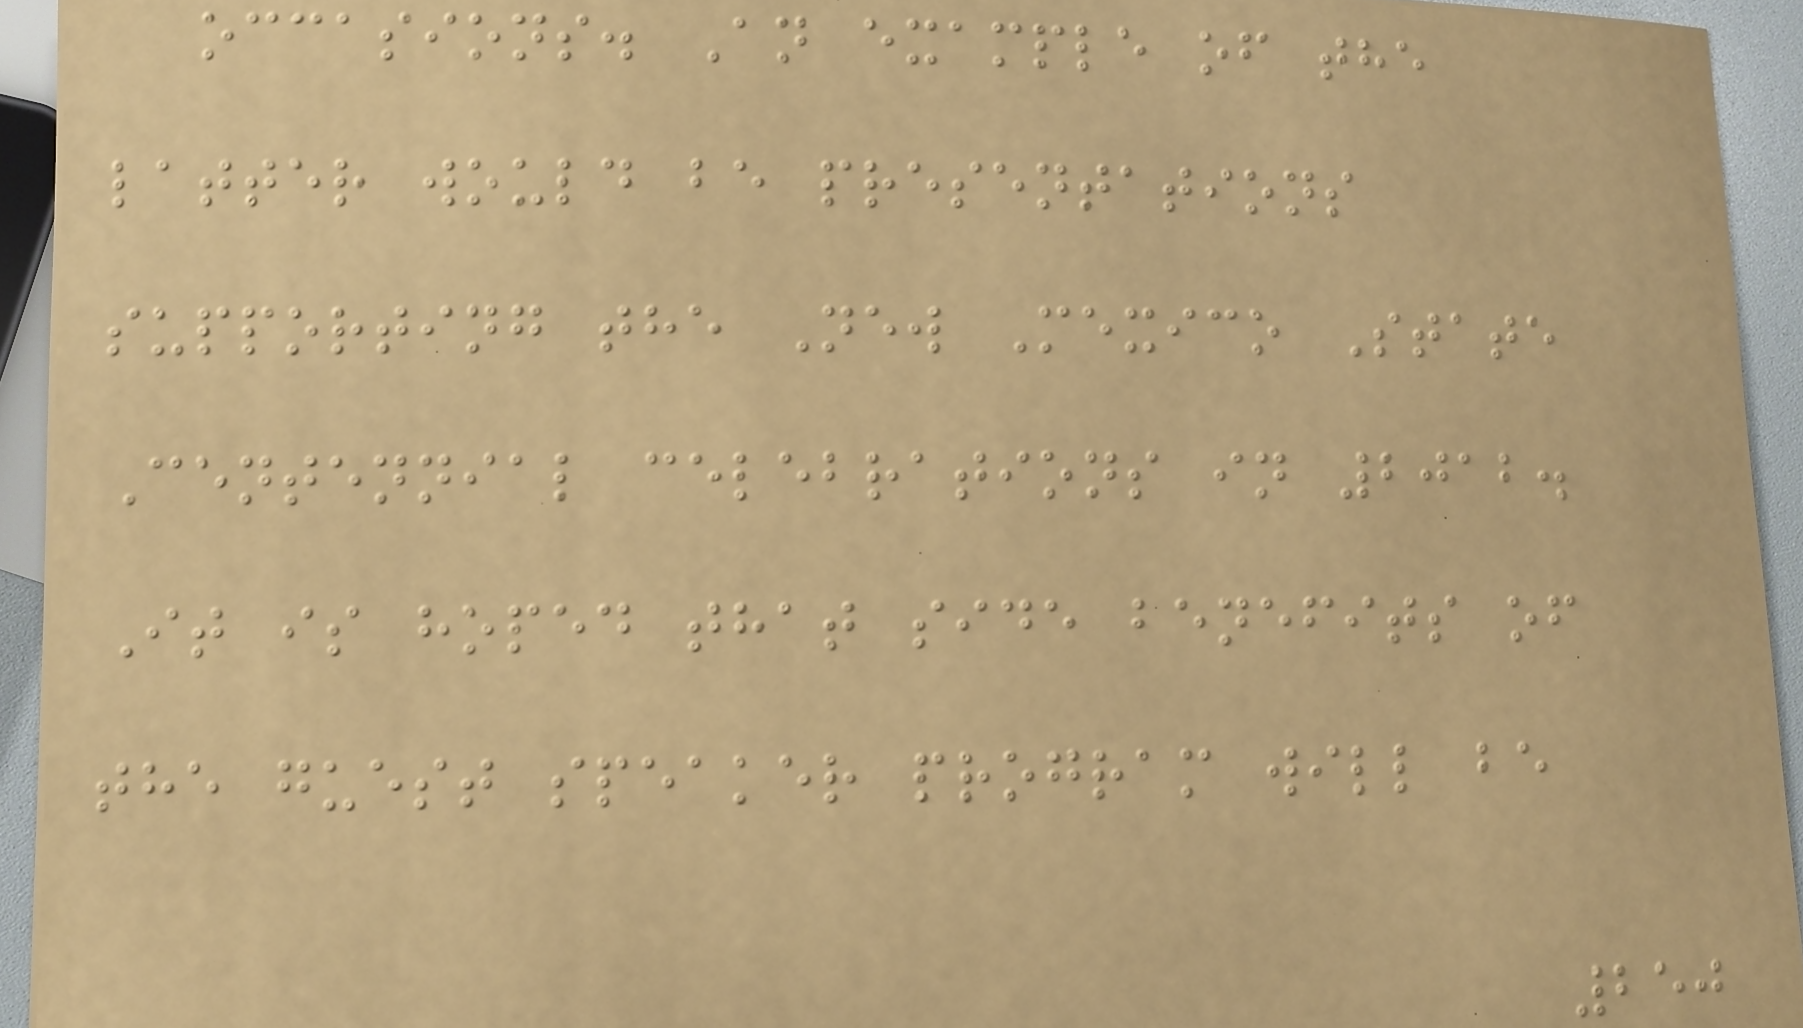occasions. An example of the
latter would be presentations
supporting the New Mexico State
Centennial celebrations in 2012.
It is hoped that side benefits of
the guest speaker program will be
250
